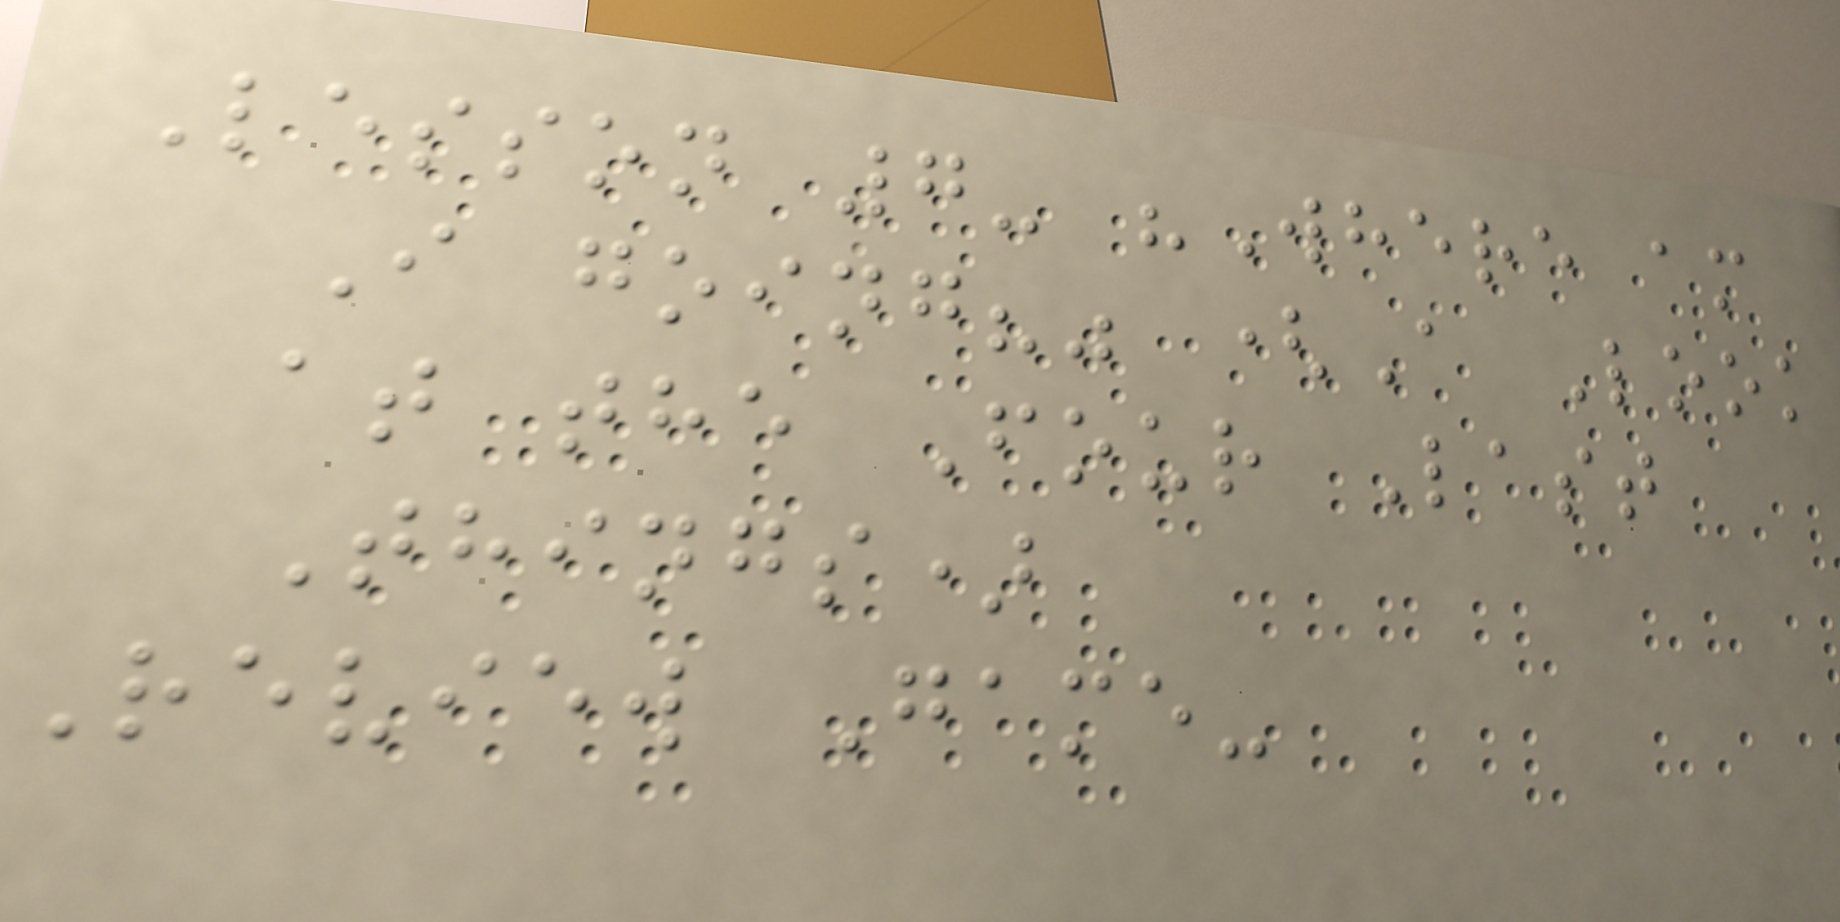Lesson 7- "Where am
I going?" (A Look
at the Four Last
Things)
Review Game-
